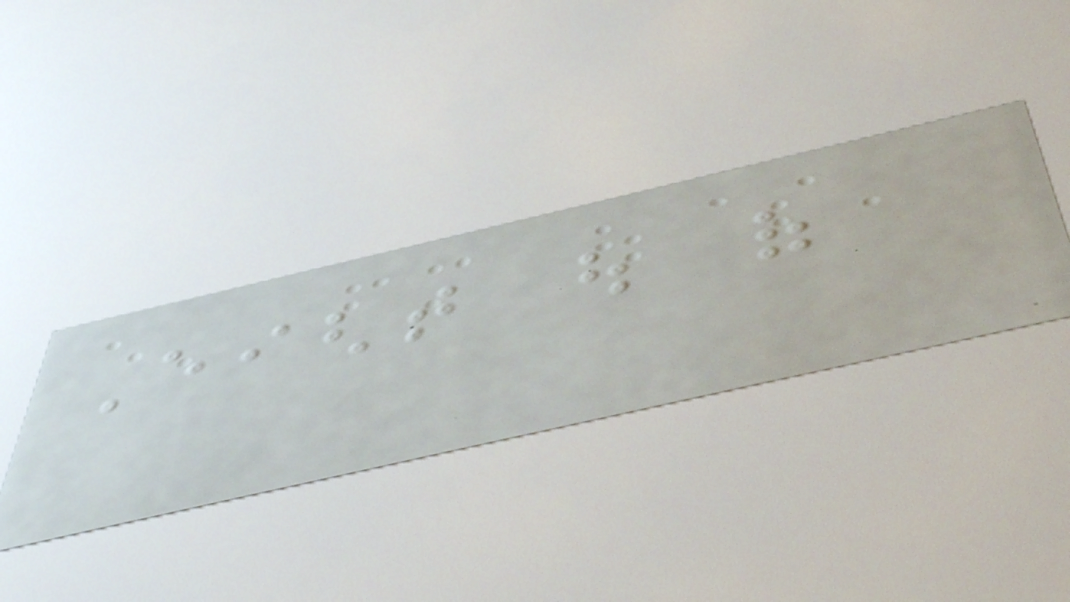Eight out of
